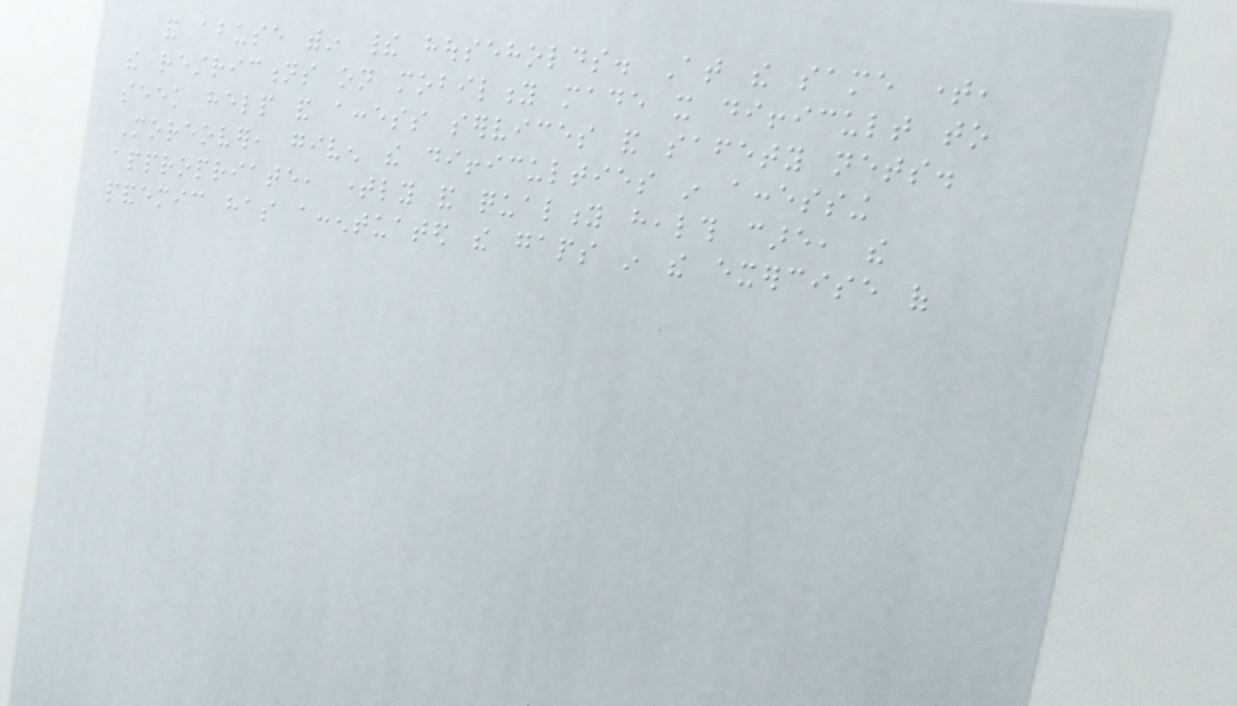and abuse within their households. At the same time,
the restrictions on mobility made it difficult to
seek help and access services and safety nets.
Moreover, given the difficulties in accessing
appropriate, timely and quality health care, the
pandemic has accentuated the gaps in the exercise of
